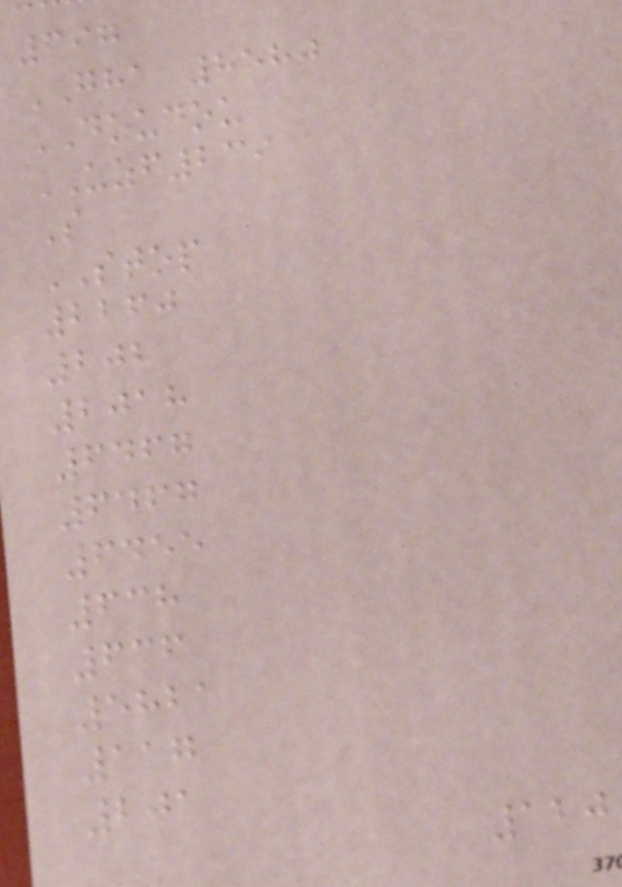697
GHA 8580
DOUDOU
UZF239
S
STOP
2260
202
2018
6467
6467
6455
638
636
5821
117
201
120
